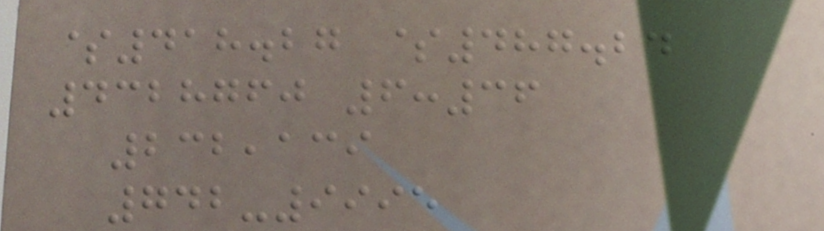$418.27 $487.24
4328760 6:36
232,139
742-9995
